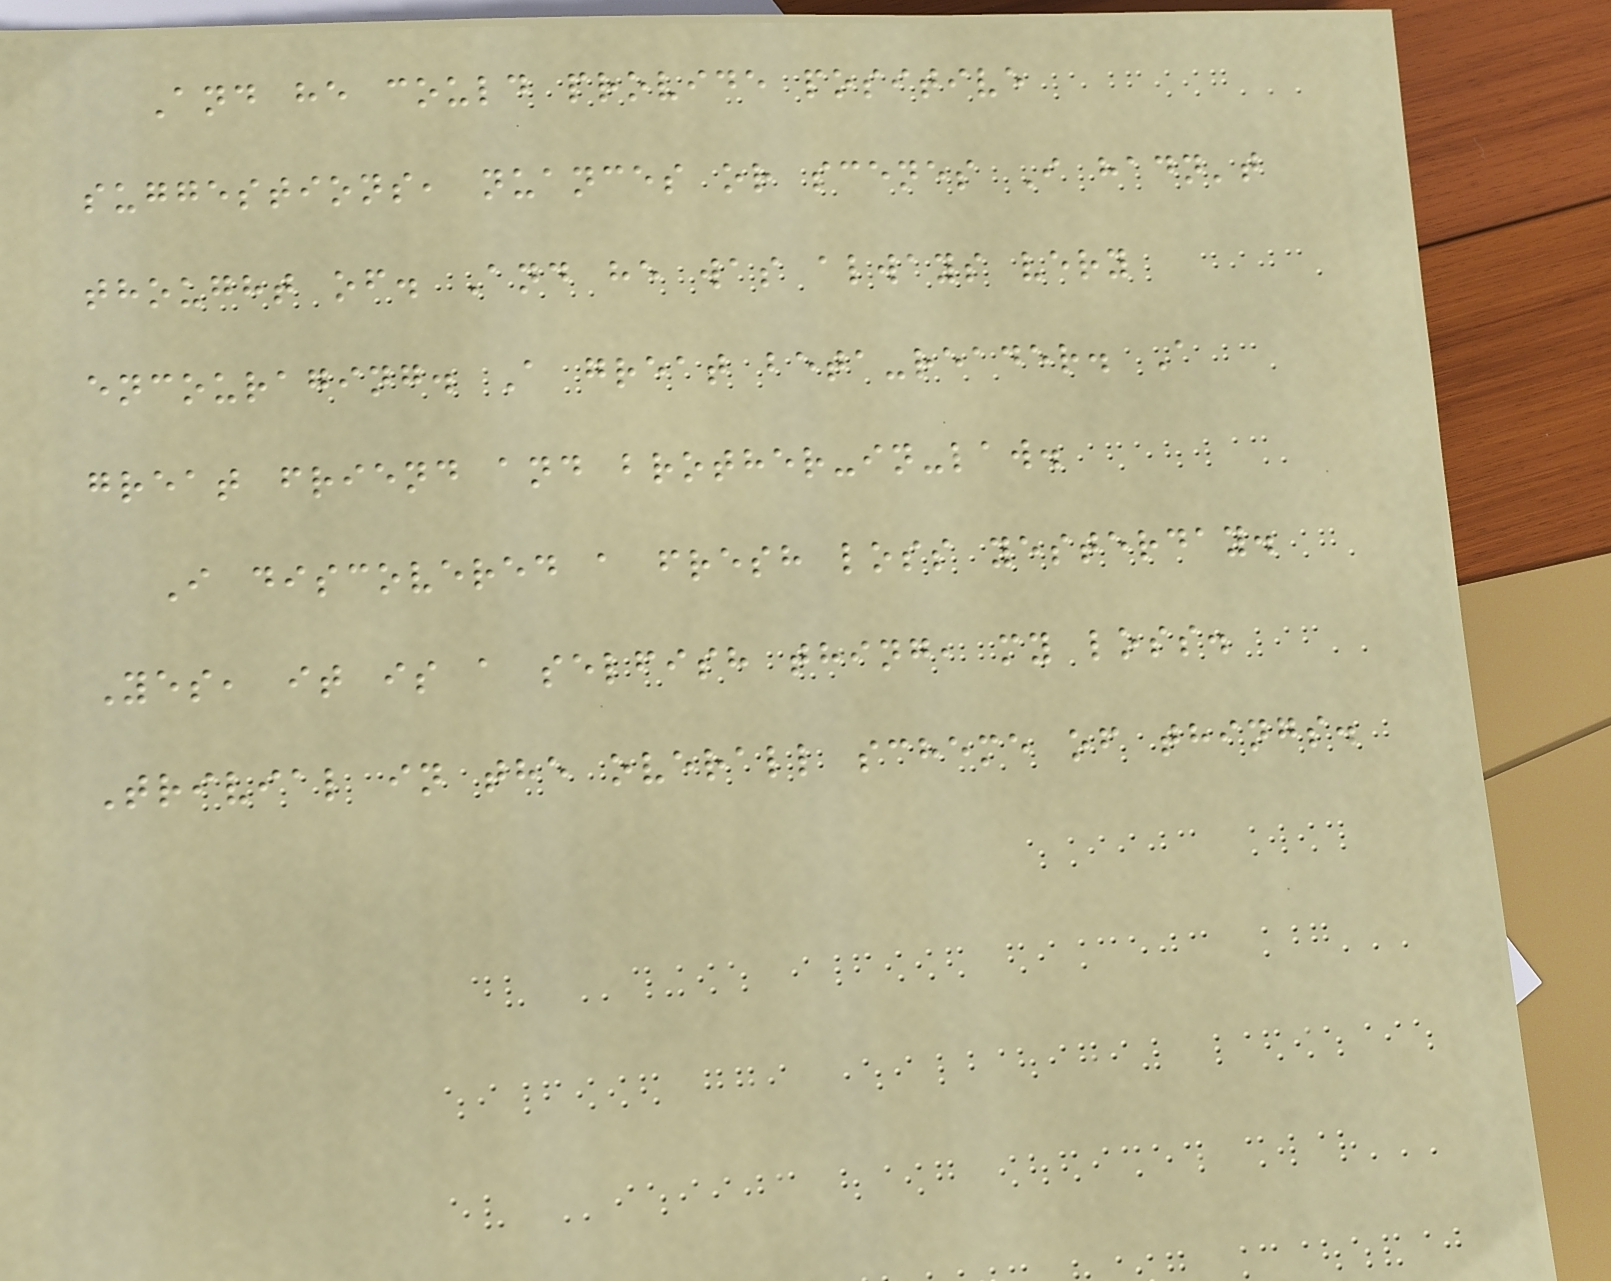And he could provide positive
suggestions, nuances or scenes I hadn't
thought of. And he was always very
encouraging. A great beta-reader. A
great friend and brother-in-law.
I discovered a fresh loss yesterday.
Yes, it is a selfish thing, my loss.
Trivial in the overall scheme of things.
